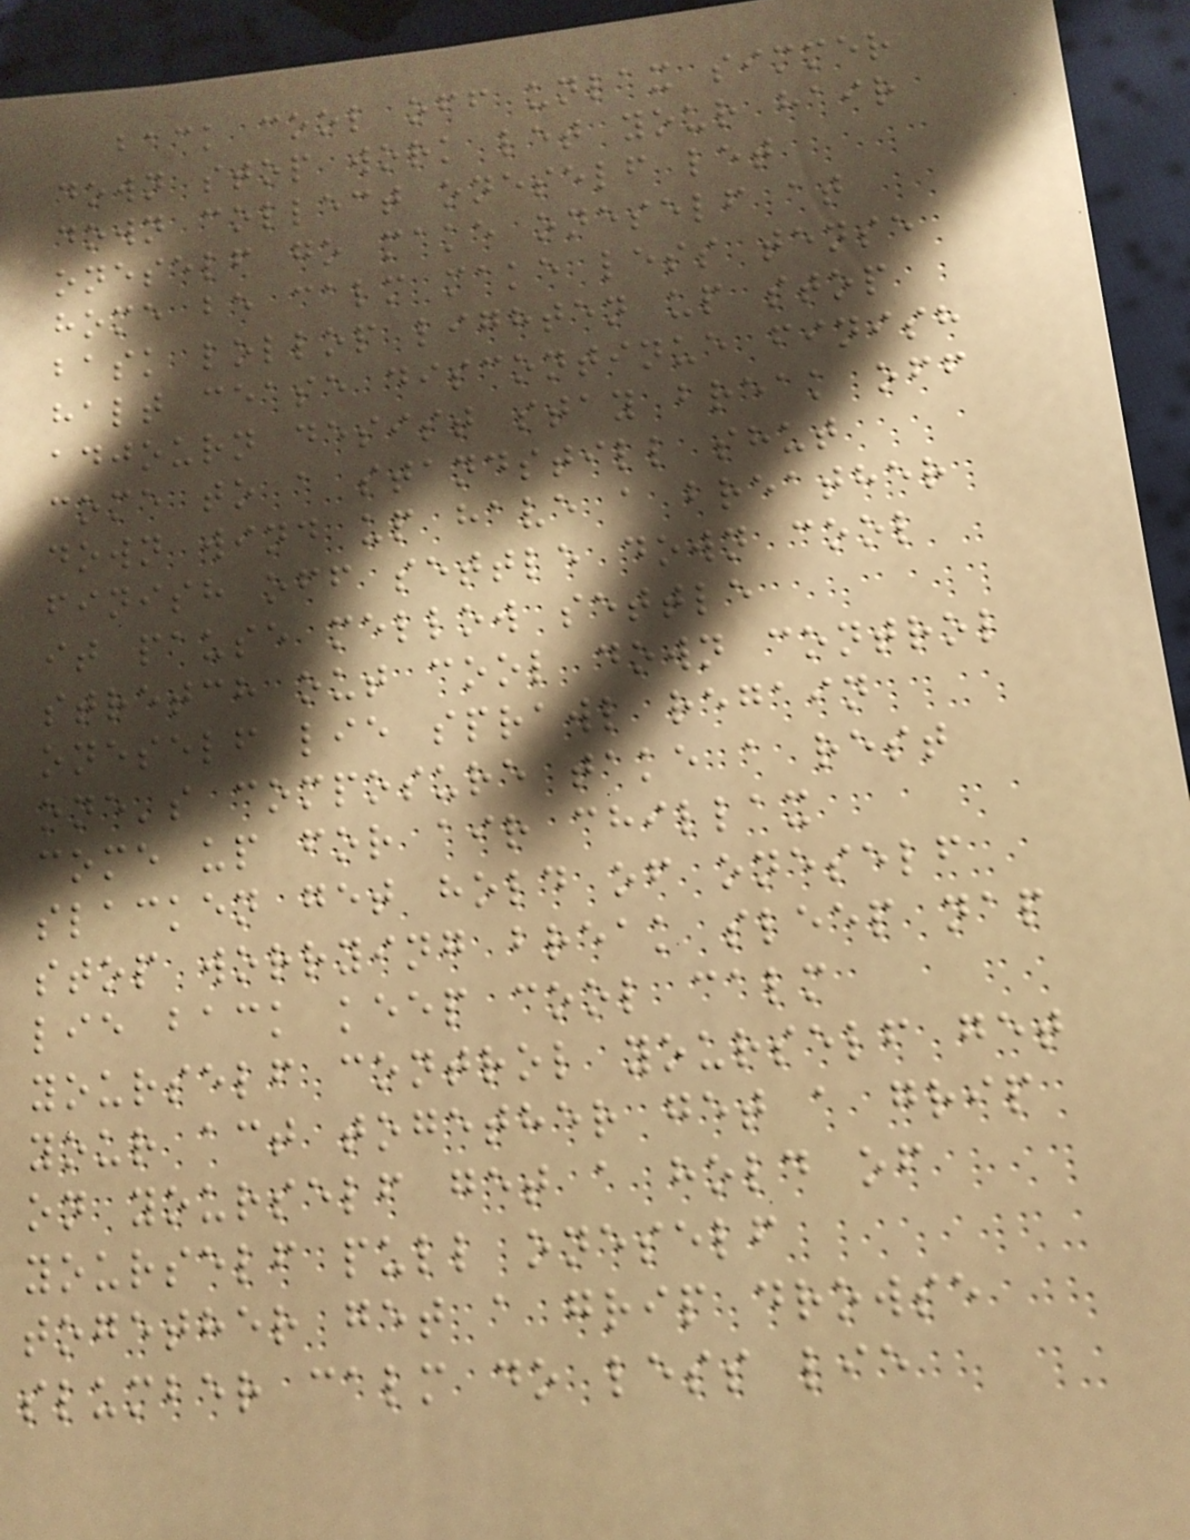back cool off unlax simmer
down stop work let your hair
down collect oneself let
oneself go make oneself at
home be calm make less tense
bask lollop lighten up stop
halt cease discontinue finish
adjourn desist stay break off
come to a standstill shut
down wind up have a breather
finish off settle down cool
it pause mellow settle
stretch out cool down control
oneself lie sprawl regain
one's composure take a rest
come up for air chillax
slacken get hold of oneself
stop worrying break sleep nap
lie back keep cool calm
yourself control yourself get
your act together get a grip
on yourself get a hold of
yourself pull oneself
together get a grip drowse
slumber calm do less lie
